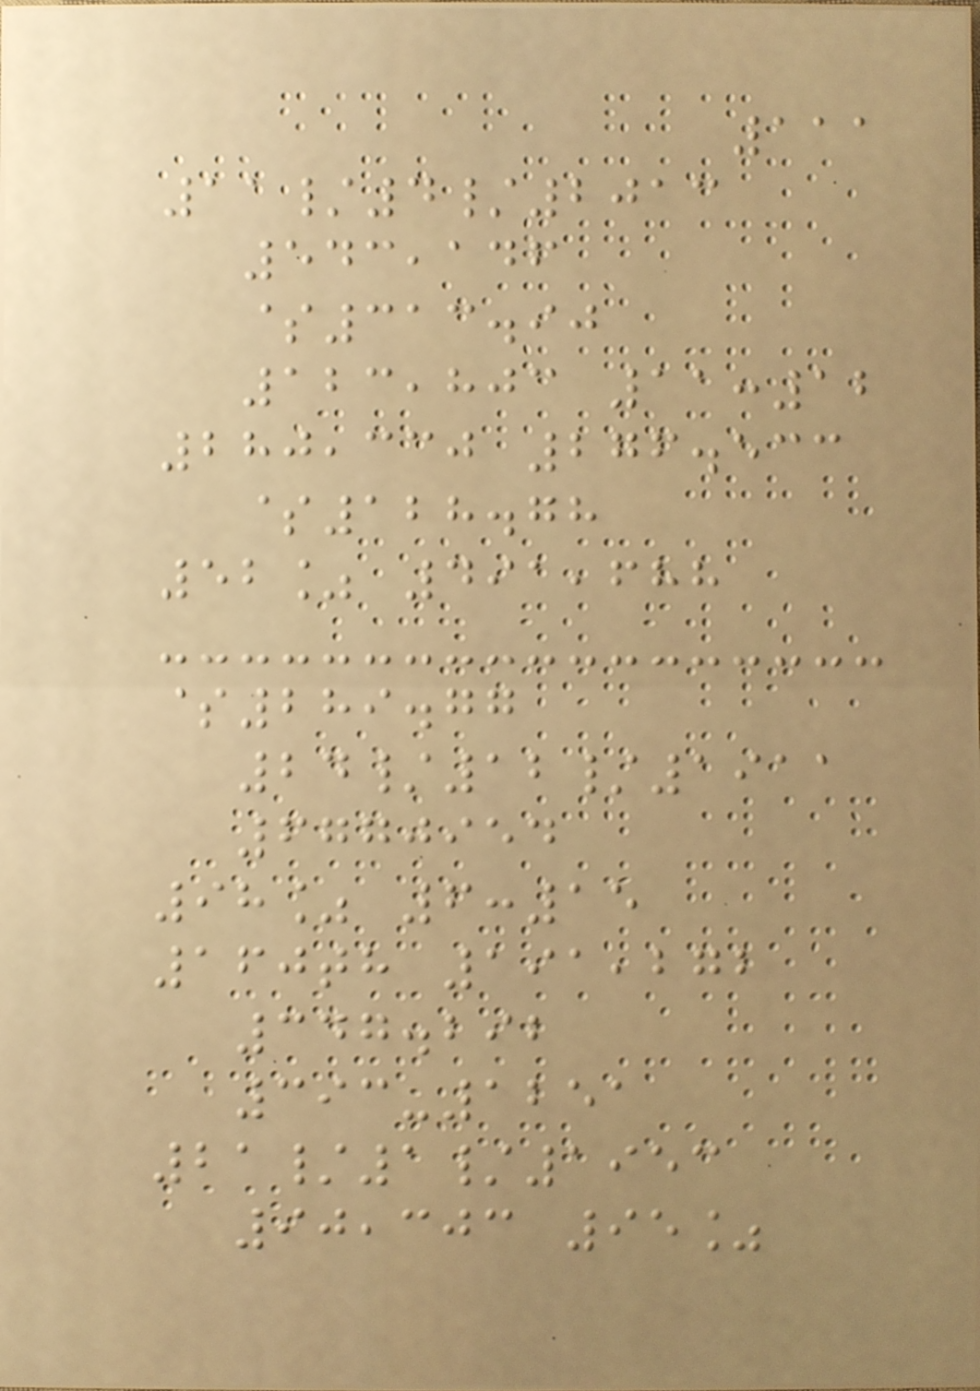111
11/4/2013
543,146
$313.90
123,803 11:12
280,330 276.533
$128.78
52% 491,688
$289.77
24/12/1911
6770954
98% 6:15
160th 191,272
347.292
393-1251
21/1/1953
90,303 95%
